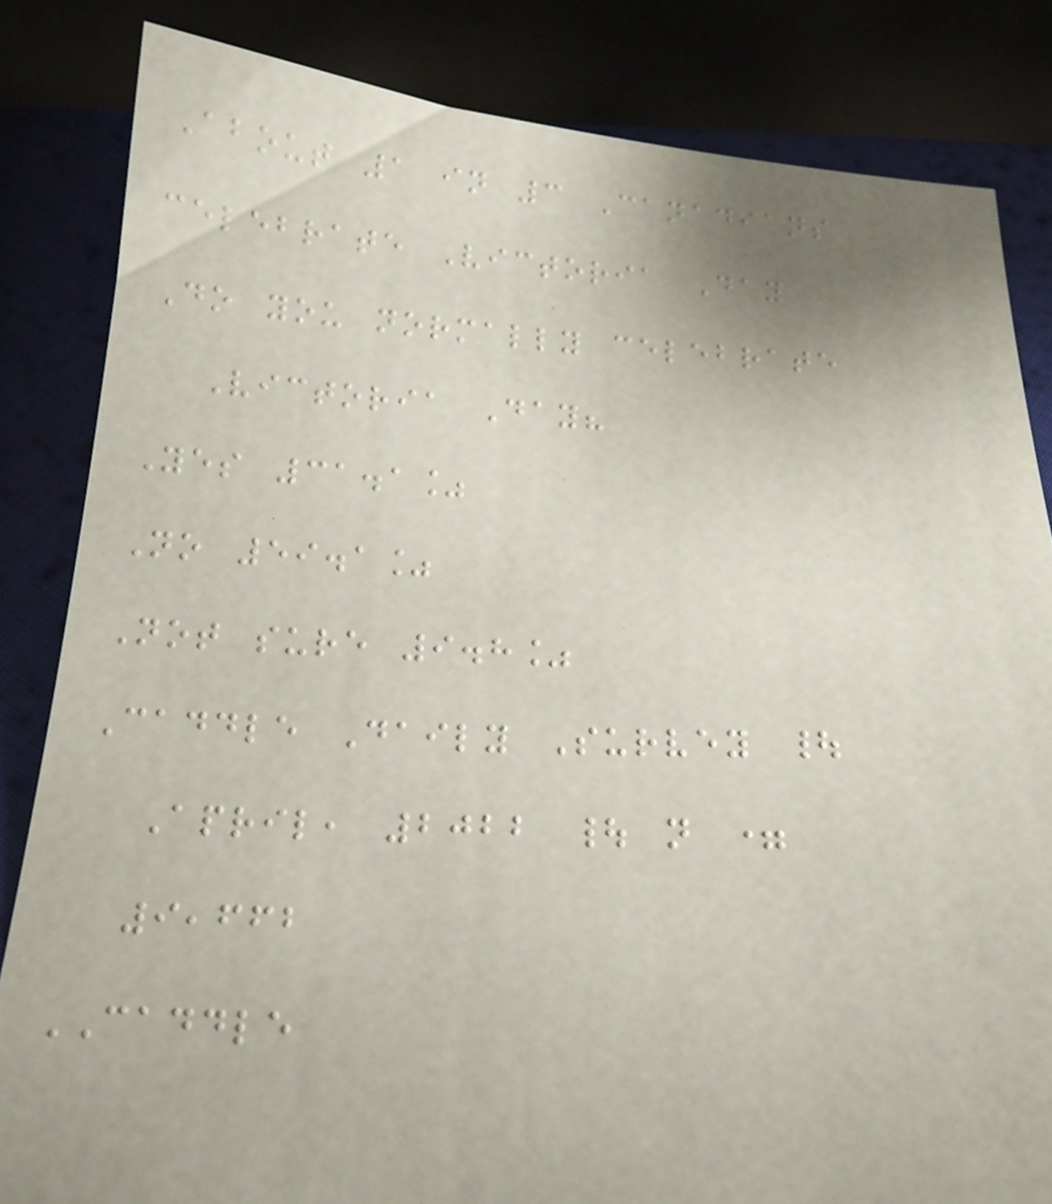About 1 in 3 Canadians
celebrate Victoria Day
Do you normally celebrate
Victoria Day?
Yes 31.1%
No 59.1%
Not sure 9.8%
Caddle Daily Survey |
April, 2022 | n =
9,662
CADDLE
